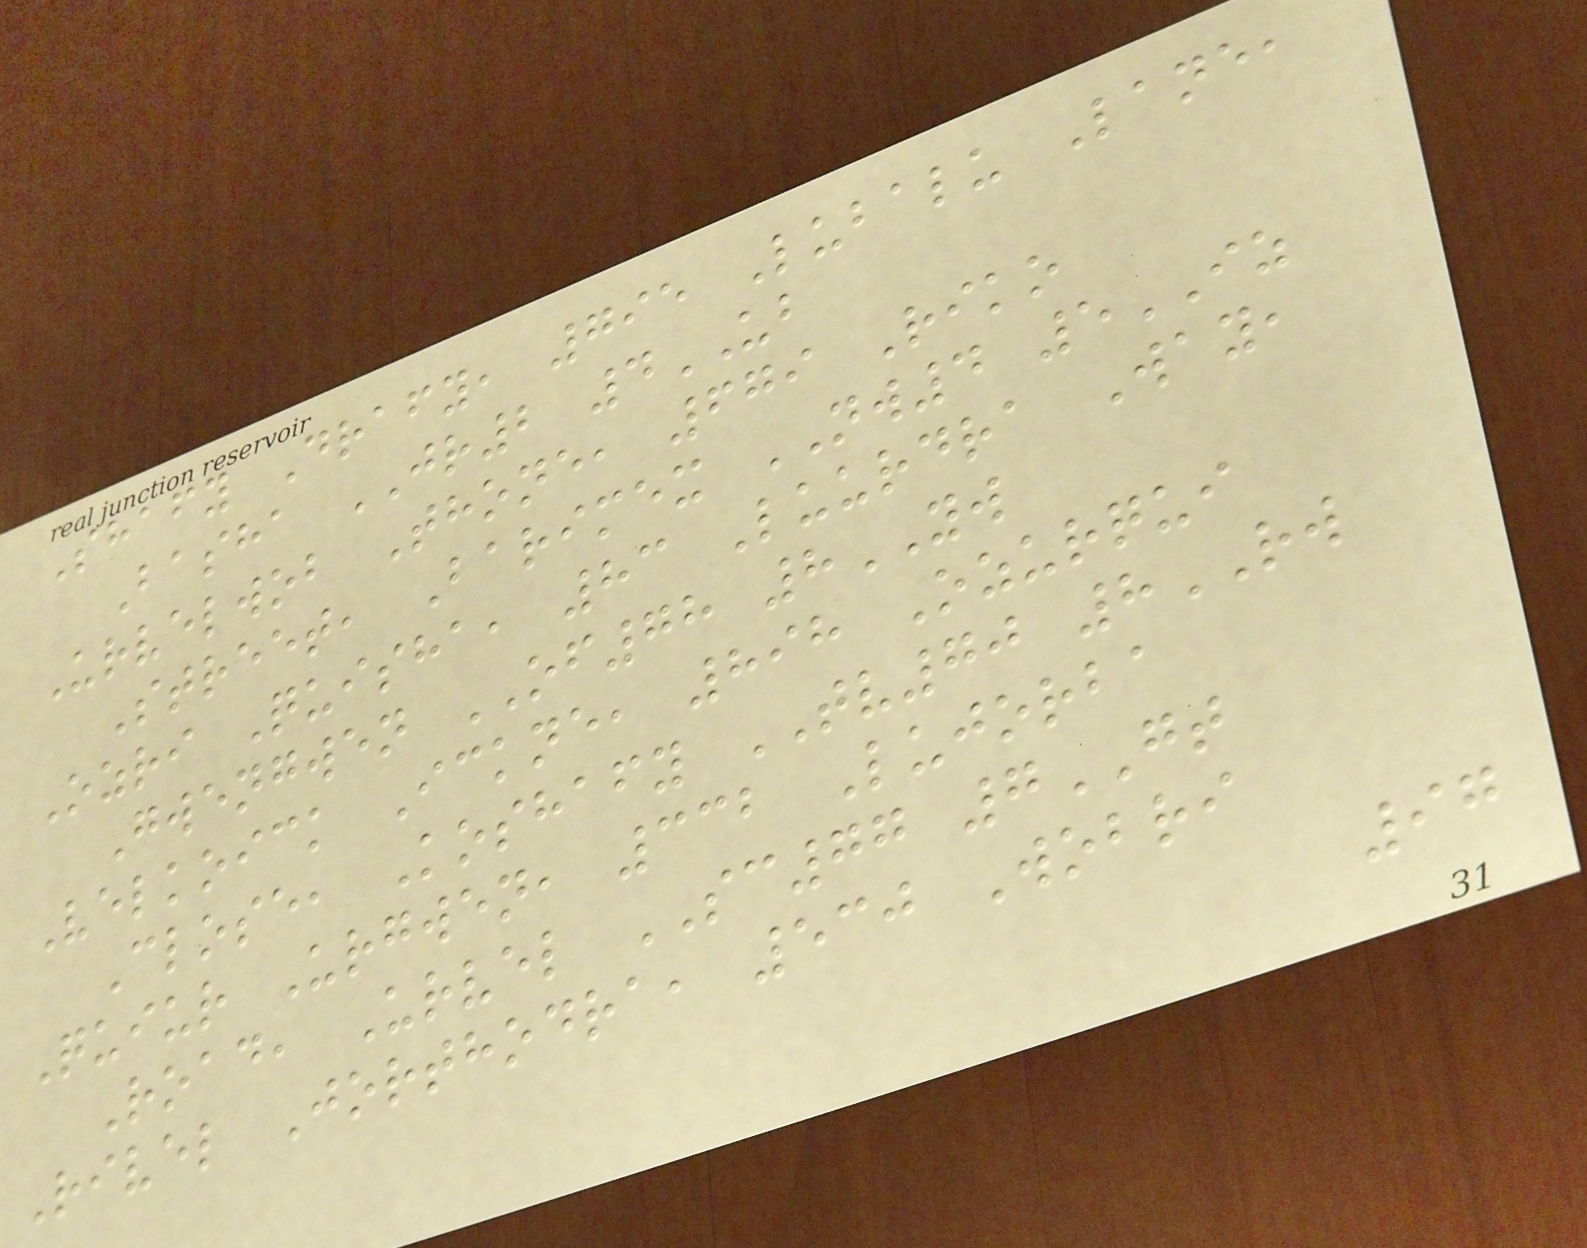Shafy Drafy, 795 Lubalu Lane,
Basha JR2 4UB
Urvelwob Thone, 679 Riko
Street, Barimex NW4 5IZ
Ozri Quisha, 83 Luurdra Way,
Gwengwen OF78 8YW
Velkoick Ickne, 898 Ozurqui
Close, Koshafy TV70 8RW
Quiur Urgwen, 332 Lujorba
Road, Urvel SC77 7GT
Rivel Jorthodra, 530 Wobri
97
